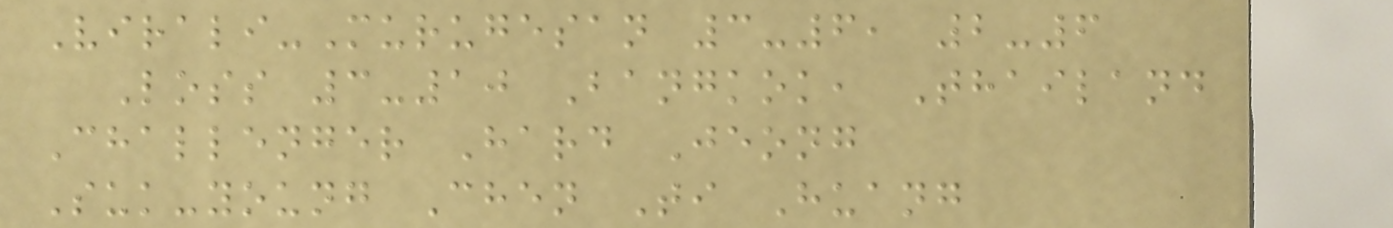Virali-Murugesan 3-6, 2-6
Loss 3-10 Bangkok, Thailand
Challenger Hard Jeong
Suk-young Chen Ti Huang
